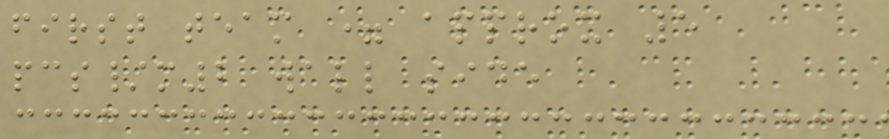first team = approx 5
pcs/m2 wall side
